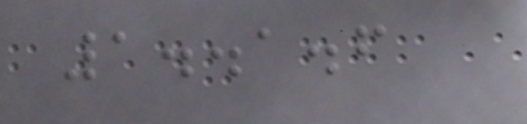1..1.6
